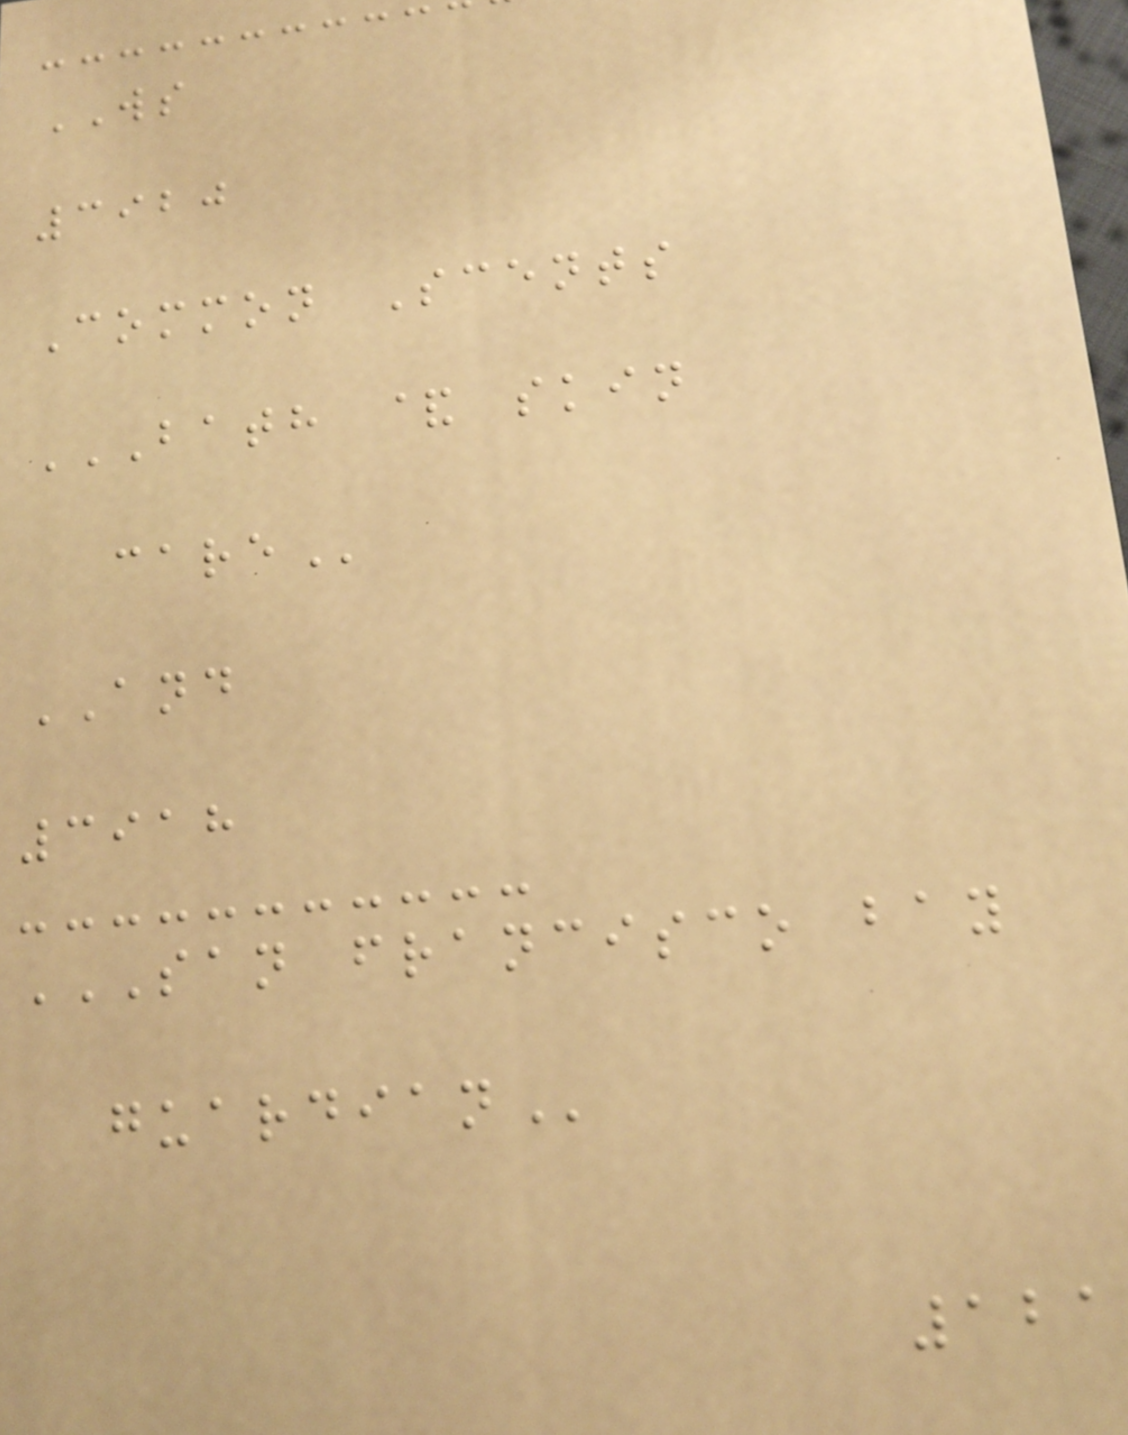WS
3920
Common Scents
BATH & SKIN
CARE
AND
3918
SAN FRANCISCO BAY
GUARDIAN
121
